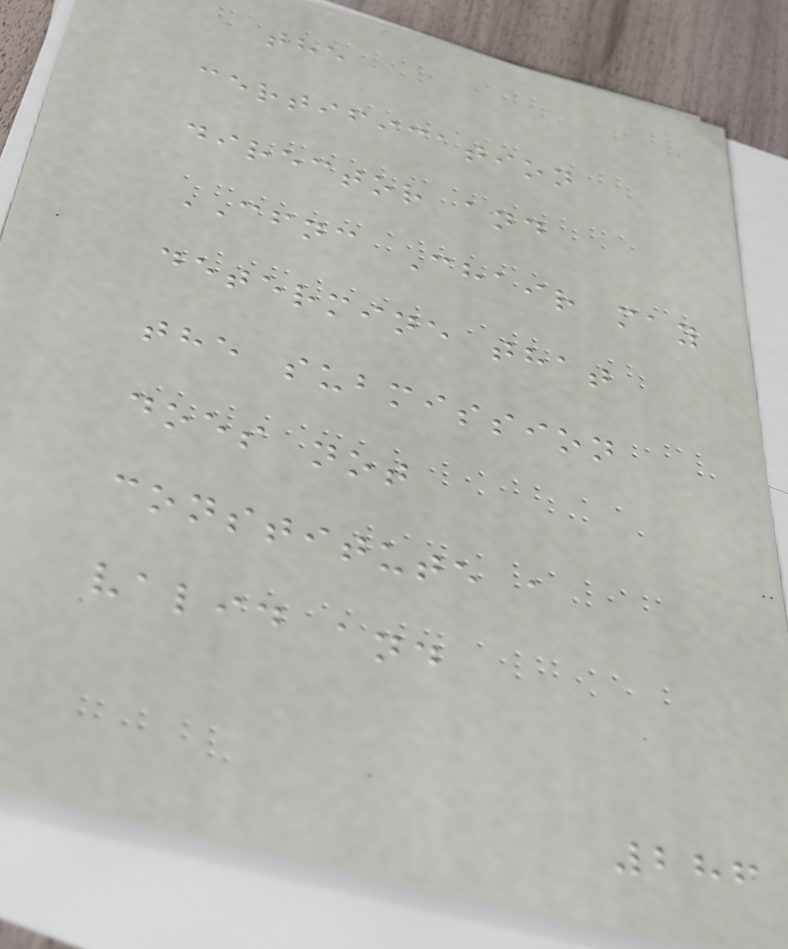the
certification
director and
CFNC Chair may
determine that
the submission
does not
constitute a
valid and
286
